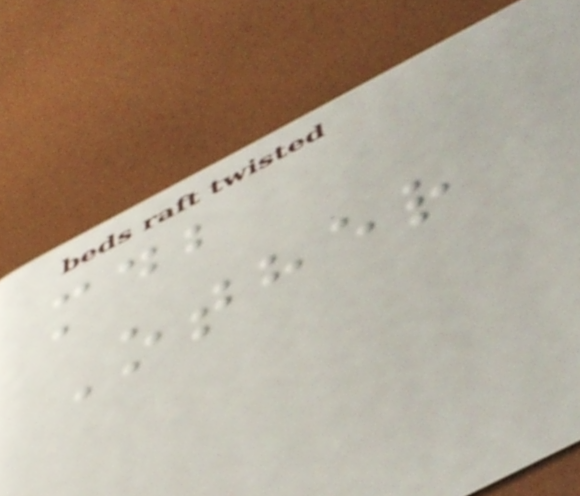mdb
Other
